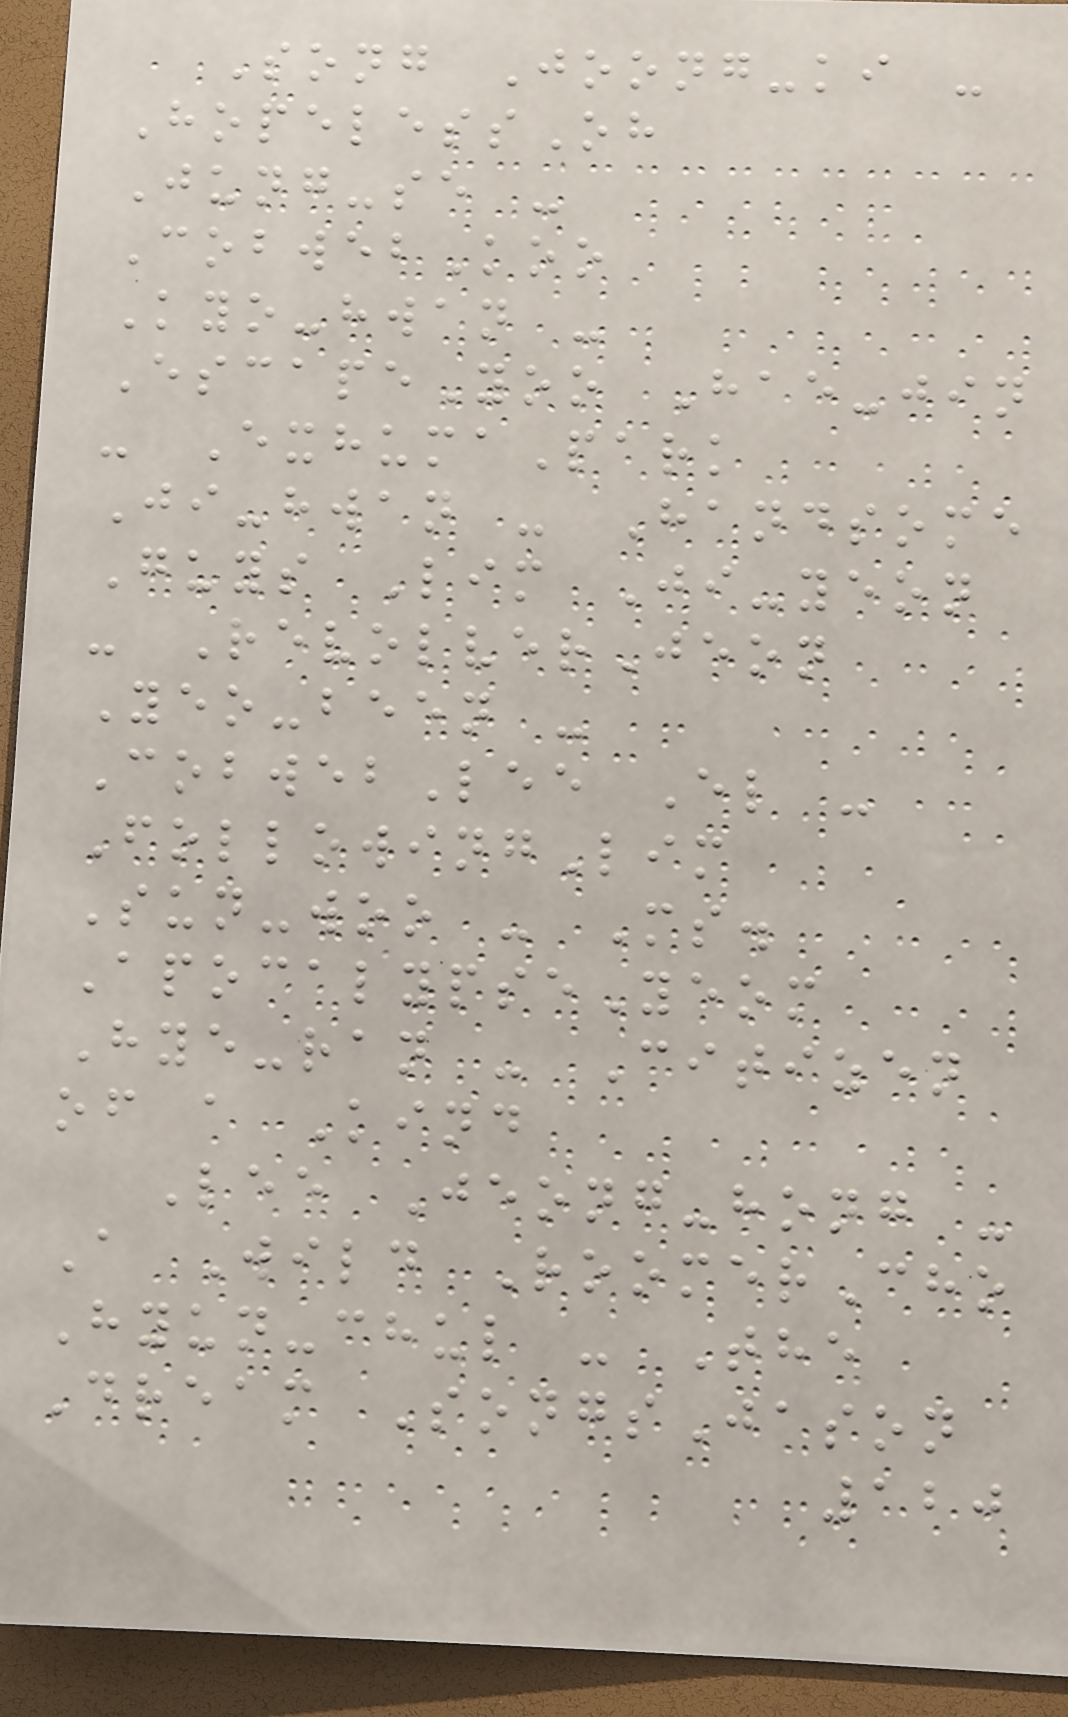Song Joong-ki -
HopelessOh
Jung-se -
CobwebKoo
Kyo-hwan -
EscapeYoo Hae-jin
- ExhumaPark
Ji-hwan - Handsome
Guys Lim Ji-yeon
- RevolverJeon
Yeo-been -
CobwebLee El -
FollowingLim
Sun-woo - Ms.
ApocalypseYeom
Hye-ran - Citizen
of a Kind
Lee Jeong-hong -
A Wild RoomerCho
Hyun-chul - The
Dream SongsJason
120
